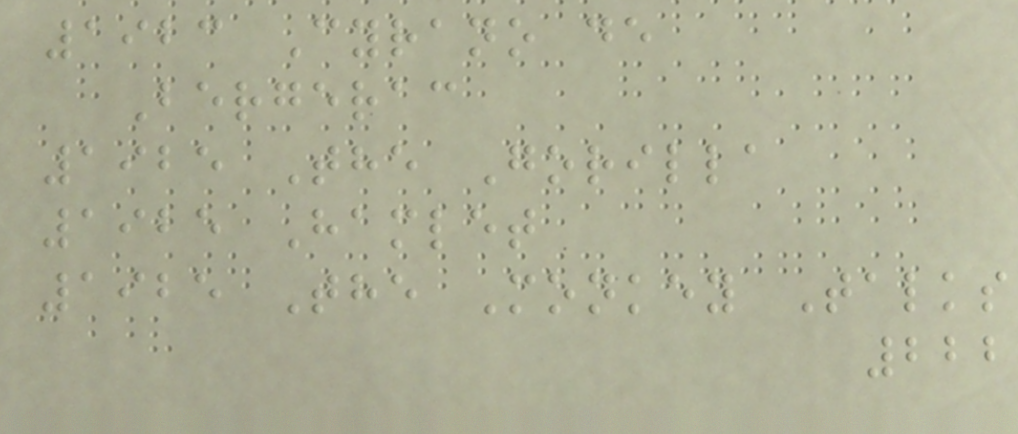1923 Cyrano de
Bergerac
1925 The Gorilla
1925 Hamlet
1925 The Monkey Talks
222
